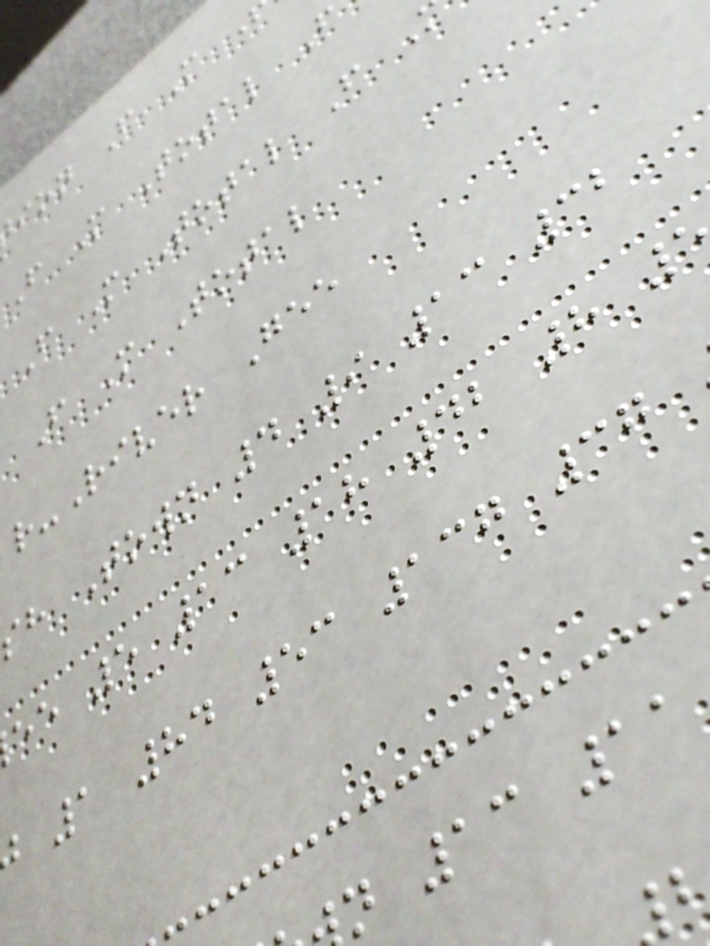ion F M
F M Total F
F M Total F
F M Total
-River Gee
h Town 4 9 13 32
ee 5 13 18 42 8
1 84 53 137 37
n 13 11
